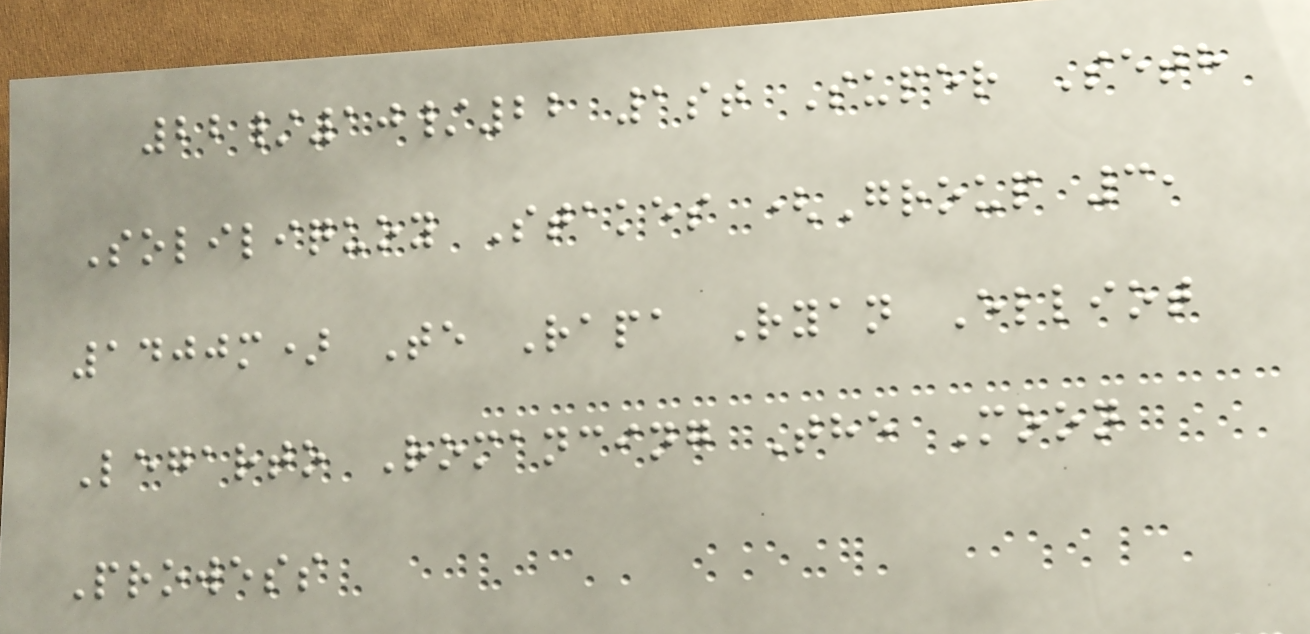22/10/22 1st Super Seth
Soliliquoy Stakes (Group 3,
1400m) Te Rapa Ryan Elliot
Legarto Romancing The Moon
Prowess
